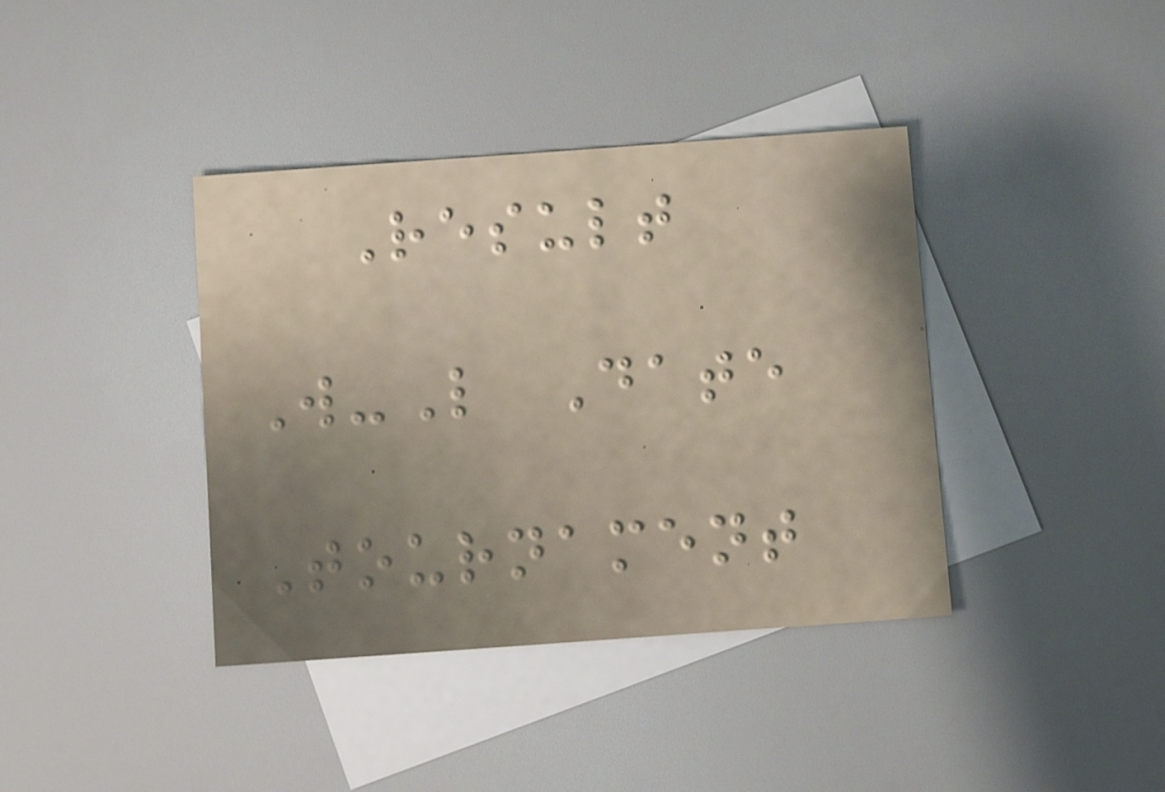Result
W-L Date
Tournament
